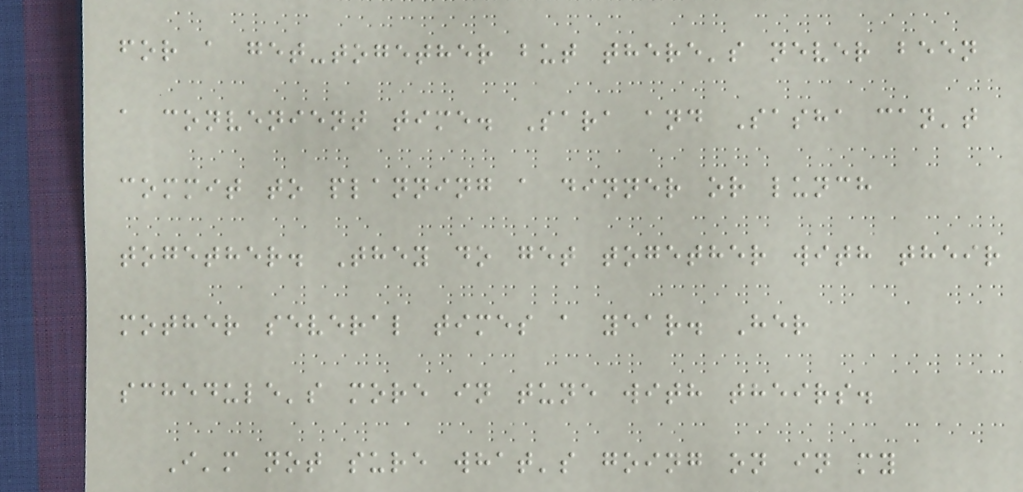for a get-together but there's never been
a convenient time. Sara and Sasha can't
commit to planning a dinner or lunch
together. They do get together with their
mother several times a year. Her
schedule's more in tune with theirs.
I'm not sure what's going on in my
